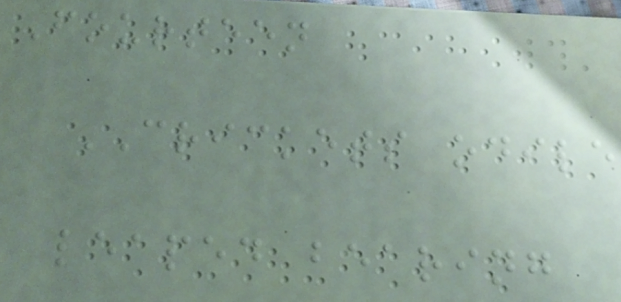Fourteen
CRICKETS odile
leaped bearing
